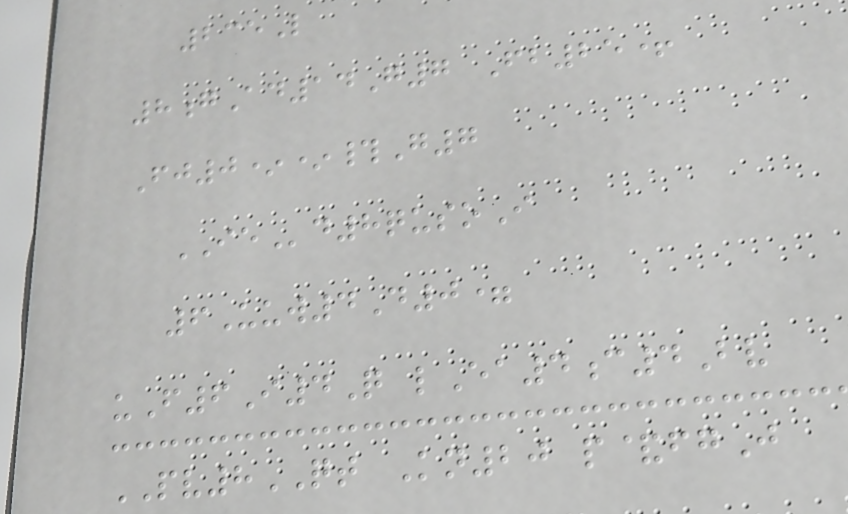235L
8gAd14G7 Fb25+
Fj0**#G7
IEd8qusoI
6Uuw4D0=
uF6I4Q lEa4c4Bv
PV8QT Kn20 p&fgJ
